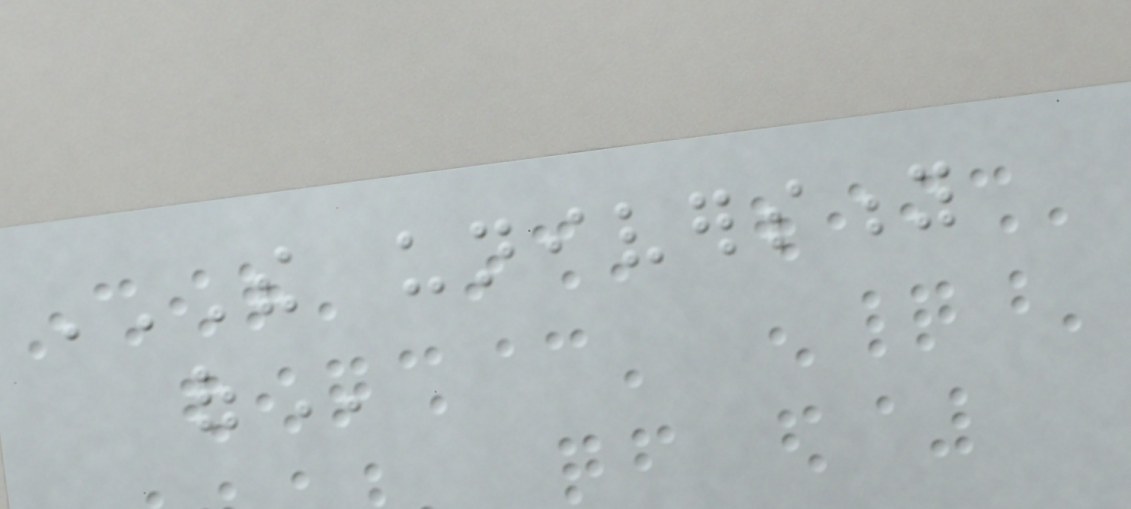THE UNIVERSITY
OF
